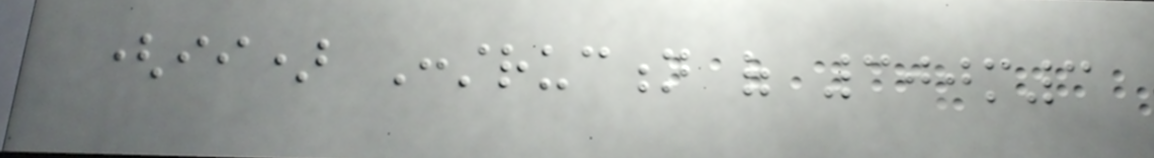(ii) Construction of 300m3
